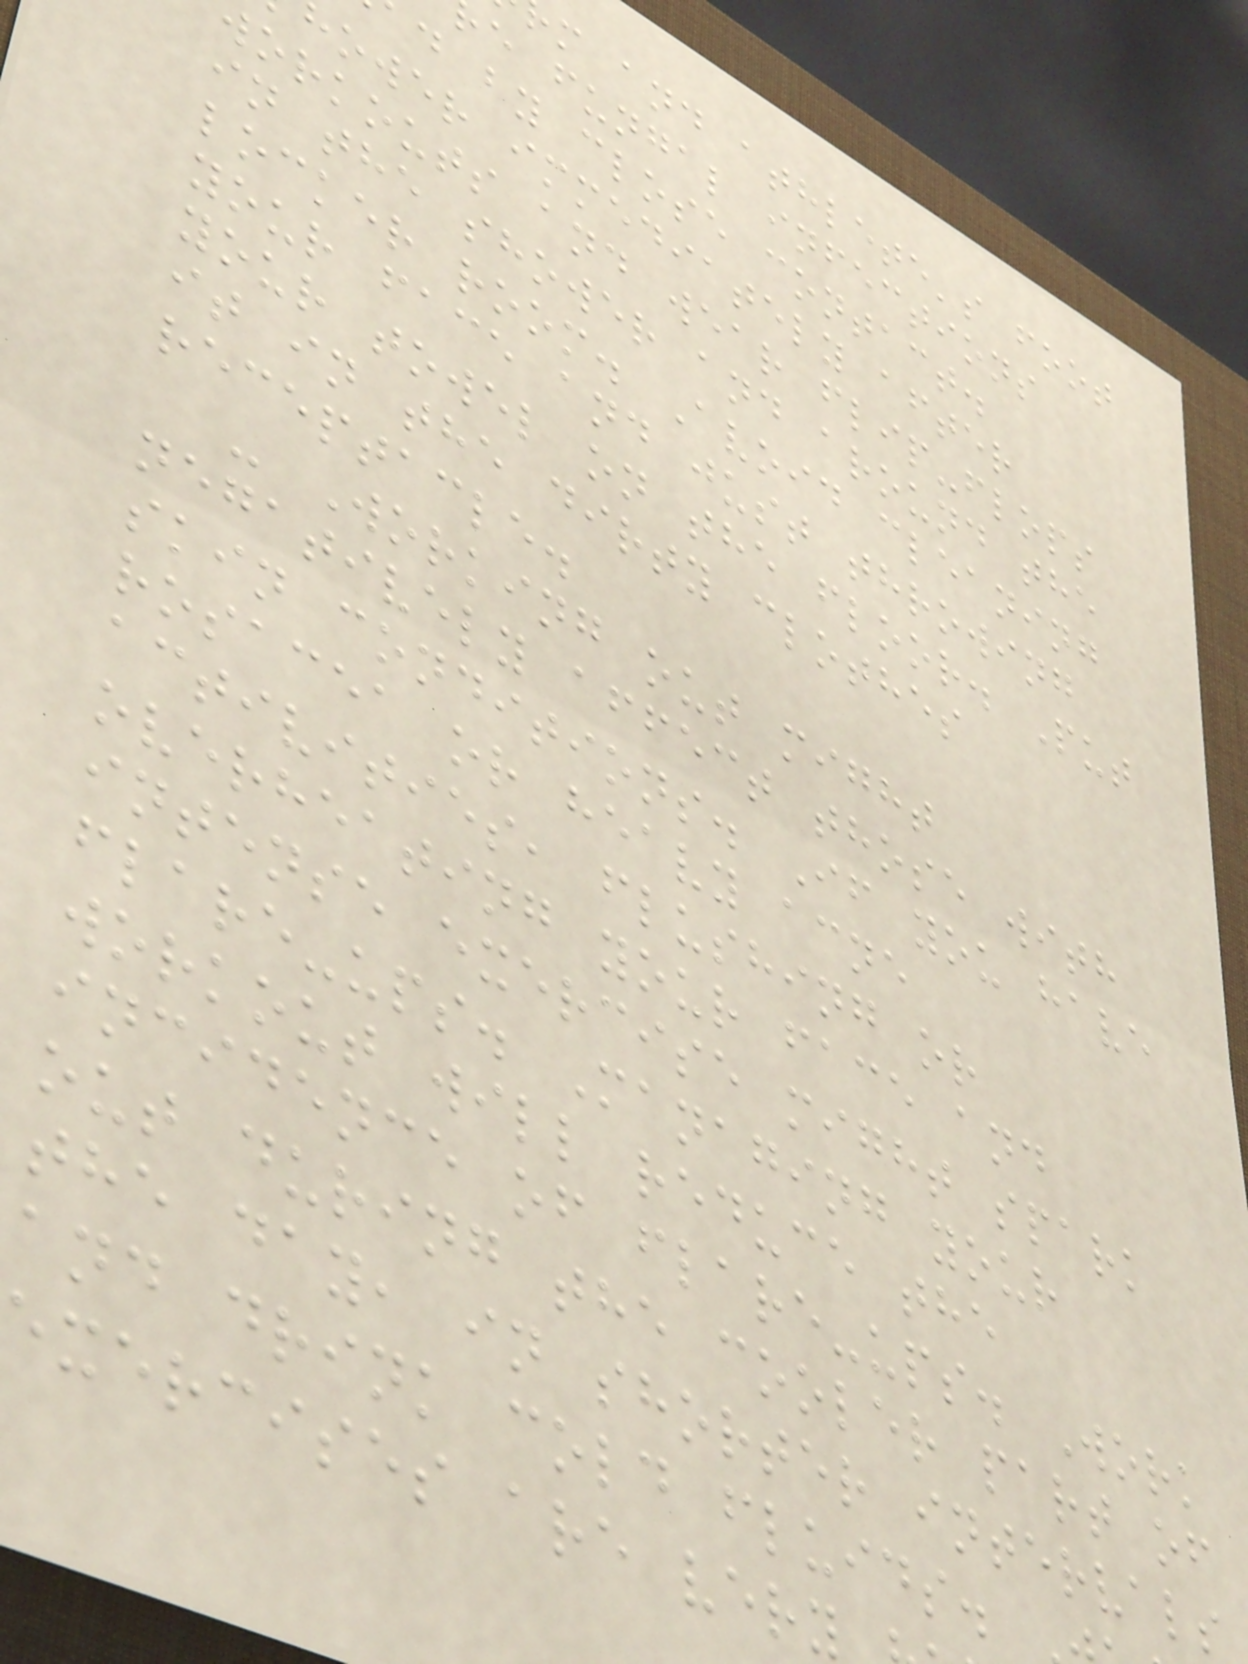m and athlete's foot
e fungal infections
d by close contact.
ower immediately after
orkouts and wear flip-flops
in the shower and around the
locker room. Avoid cleaning
your face and just throwing
your towel on the floor. Put
it in the dirty clothes
receptacle.
- Working out might
negatively affect those with
skin conditions. If you have
rosacea or heavy acne
activities, flushing or
overheating your face and
intense exercise might spark
flare-ups. Managing your
workout will reduce the
incidence of flare-ups. Work
out during the cooler part of
the day, in shorter intervals
and drink cold fluids.
exercises are very
